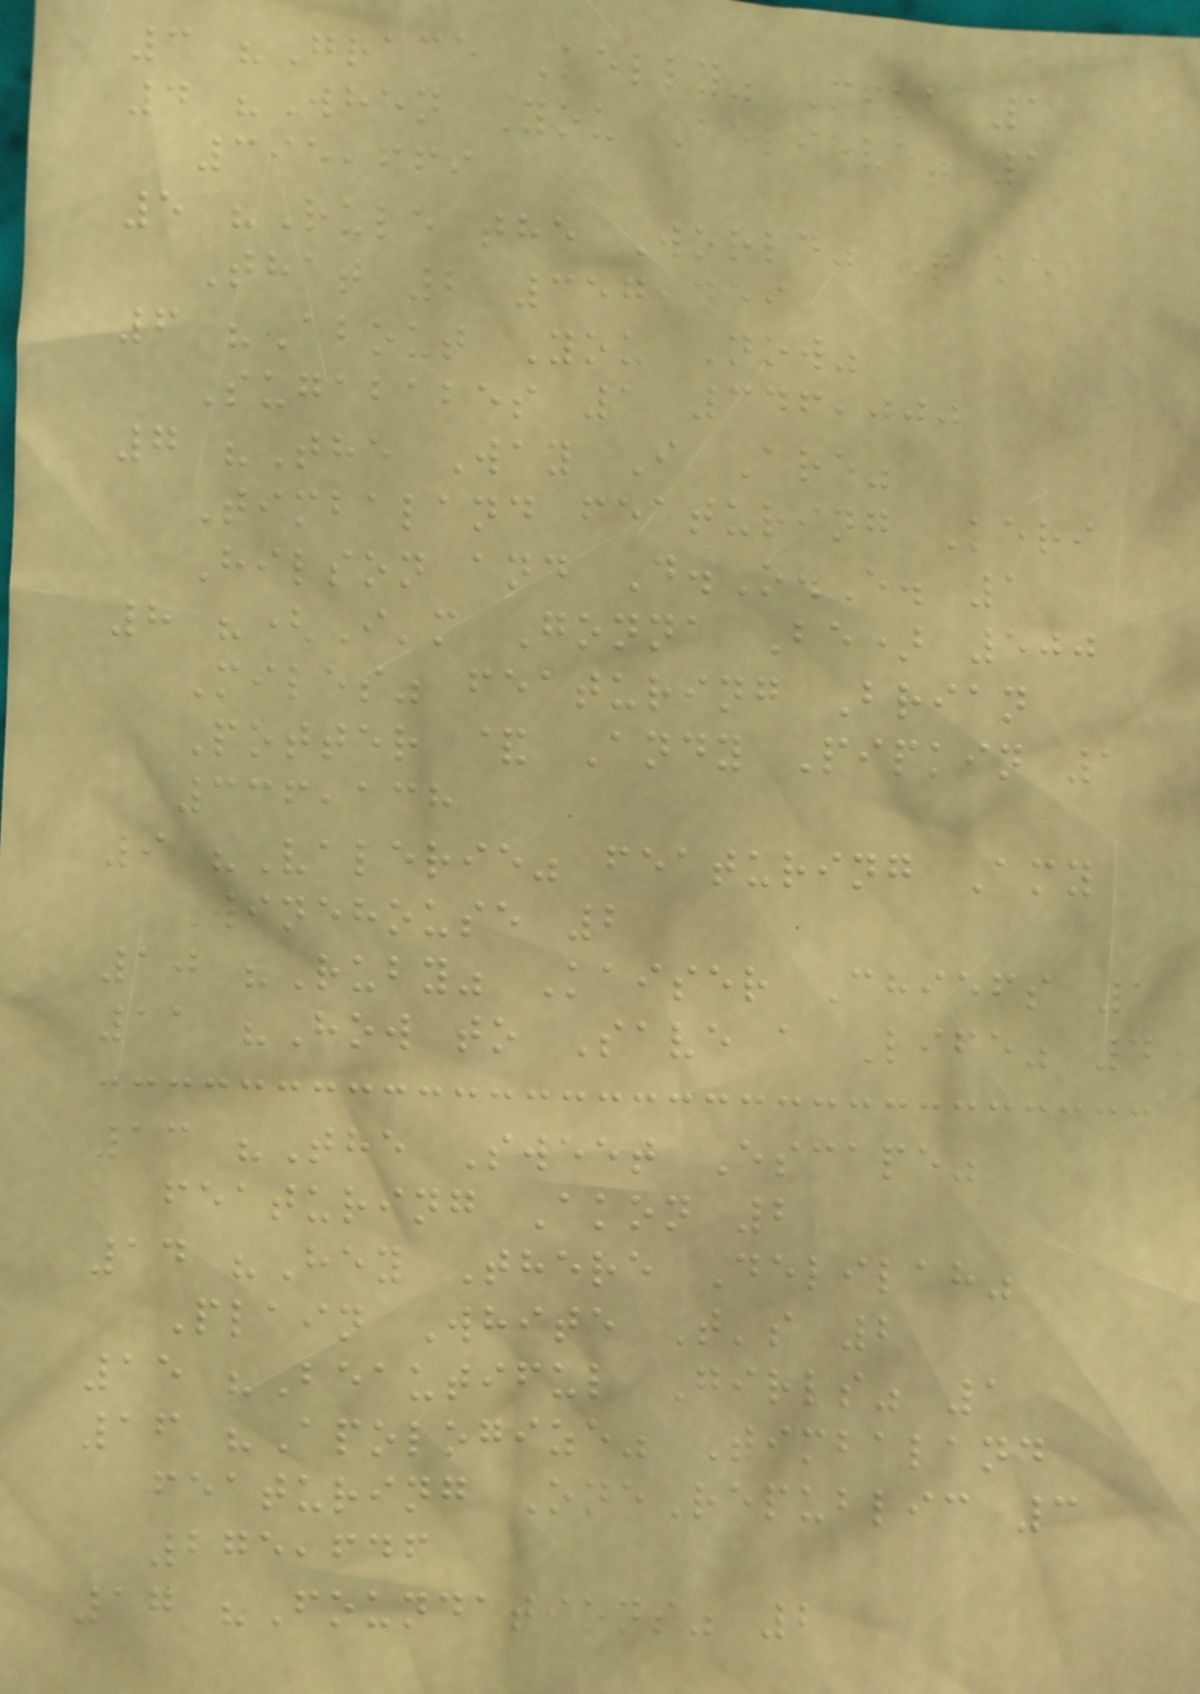3 "Grace Kelly" Mika 1
4 "When You Believe" 1
395,669
5 "Rule the World" Take
That 2 357,459
6 "About You Now"
Sugababes 1 346,000
7 "The Way I Are"
Timbaland featuring Keri
Hilson and D.O.E. 1
8 "(I'm Gonna Be) 500
Miles" featuring Brian
Potter & Andy Pipkin 1
336,138
9 "Valerie" featuring Amy
Winehouse 2
10 "Ruby" Kaiser Chiefs 1
11 "How to Save a Life" 4
13 "The Sweet Escape"
featuring Akon 2
14 "Hey There Delilah"
Plain White T's 2
15 "Beautiful Girls" 1
16 "Apologize" Timbaland
featuring OneRepublic 3
275,646
17 "Foundations" 2
